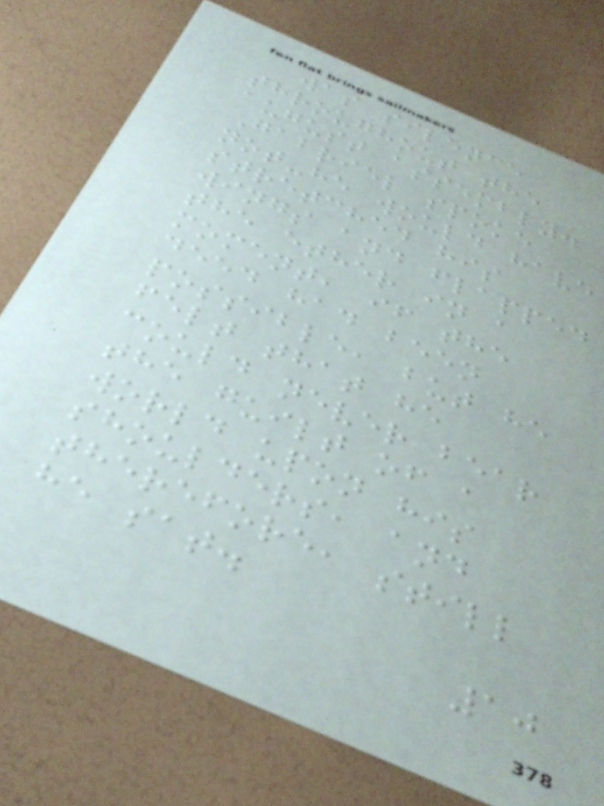was silence
throughout the
august assembly.
Gabriel spoke
not-he would have
stretched his
wings and flapped
the ether in a
moment, if the
deed had been
possible, but he
felt that he
could never bear
the guilt of a
world upon his
shoulders, and
therefore, still
he sat.
10
